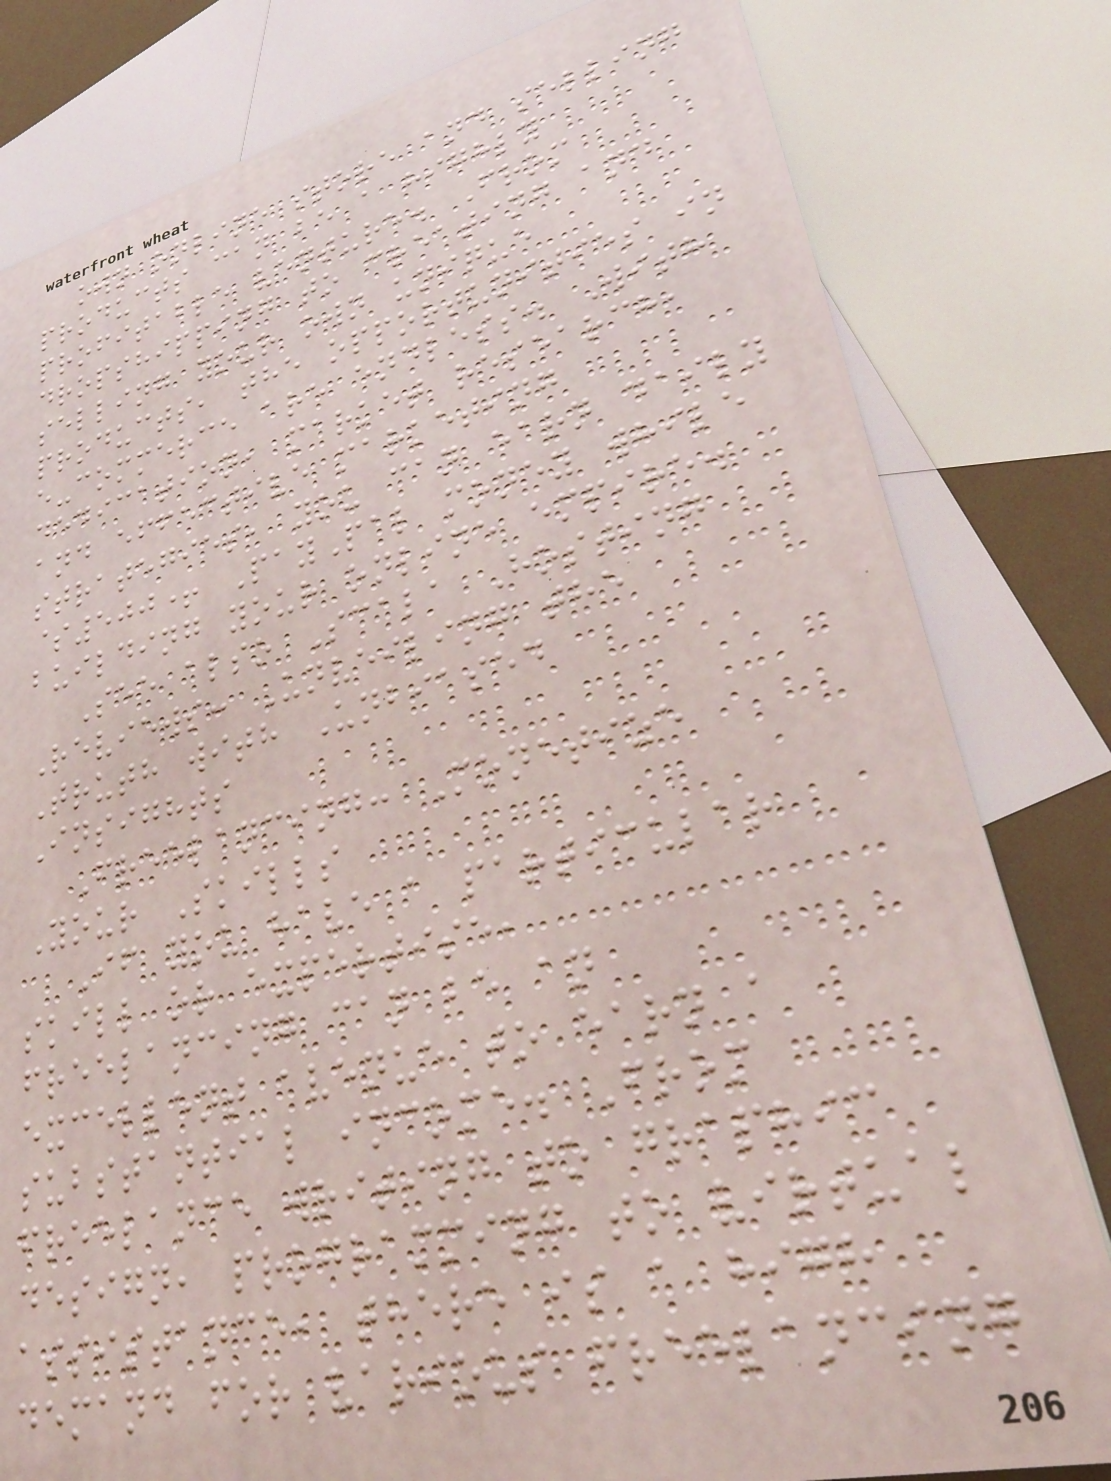own online store and selling
products can be a highly
profitable venture. From
dropshipping to creating and
selling your own unique
products, the opportunities in
e-commerce are endless. With
dedication, market research,
and effective marketing
strategies, you can earn daily
$500+ PayPal money while
building your online empire.
See also Scala Hosting
Reviews: Unveiling the
Truth with Unbiased
Insights
Freelancing: Monetize
Your Skills
If you have a particular
skill or expertise,
freelancing can be an
excellent avenue to earn a
substantial income. From
freelance writing to graphic
design, programming to virtual
assistance, there is a high
demand for various freelancing
